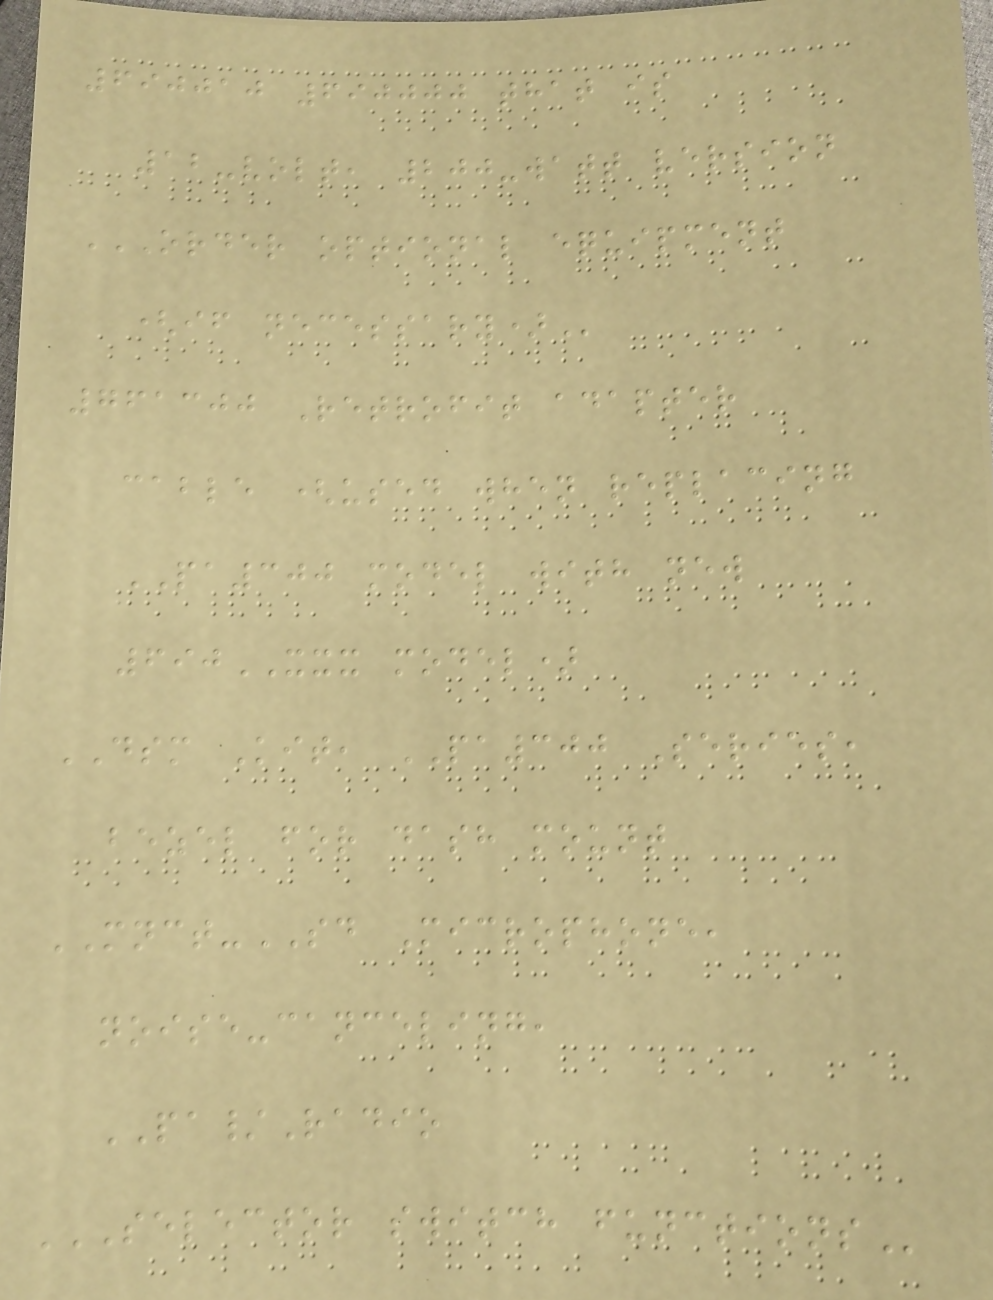690010 690000 that is
12-volt, 200-watt version
ORDER OPTIONAL EQUIPMENT
(IF NECESSARY)
761300 Retrofit adapter
cable (used when replacing
PA300 model with new
690XXX model)
DSM Kit, PA300 Series,
bezel for dash mount
MNCT-SD Microphone,
noise-canceling,
PA/Radio
SELECTOR SWITCH FUNCTIONS
